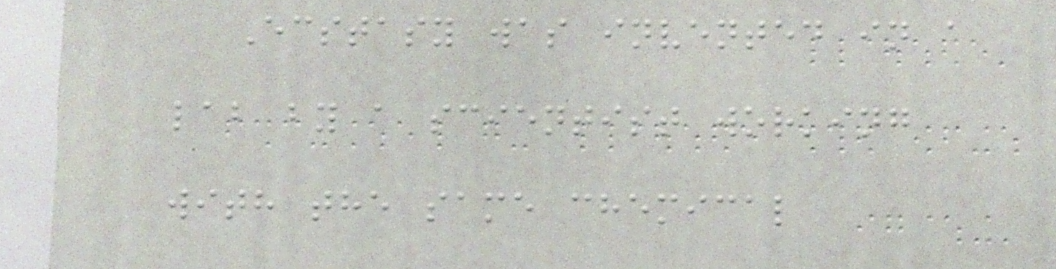Ecstasy was invented in a
lab by a scientist working
with the same chemical
